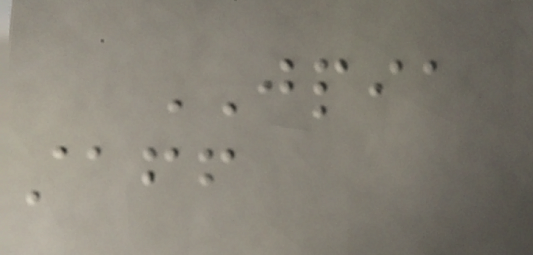JPIA
staff
